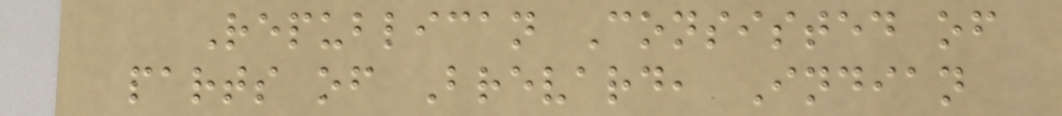Republican Consisted of
parts of Brevard, Indian
